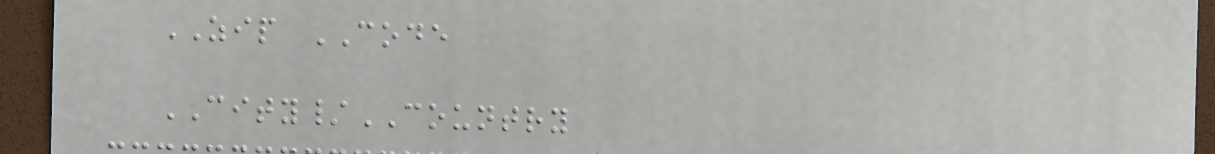ZIP CODE
CITY/COUNTRY
